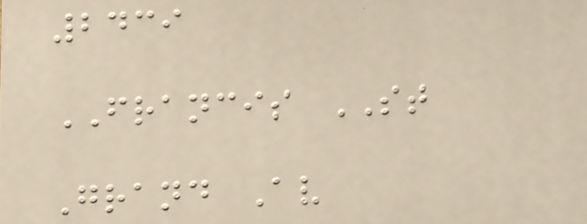2439
FRANCIS ST
Grand Av
